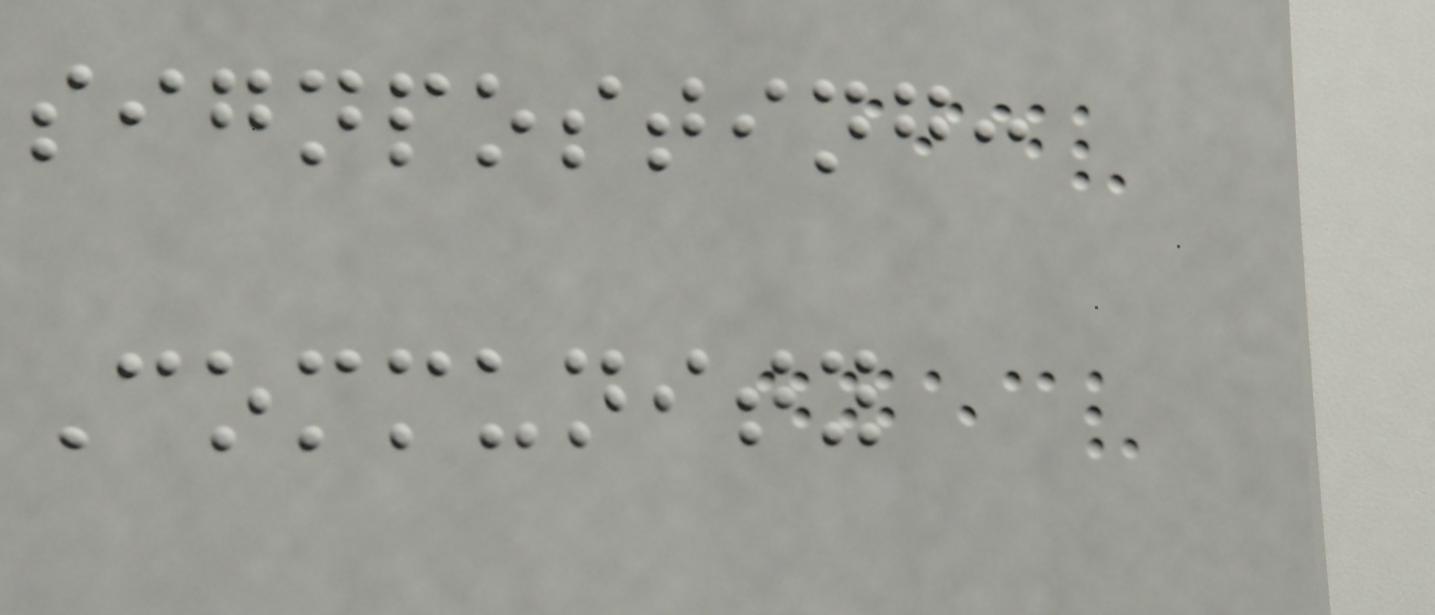signposting:
Community
